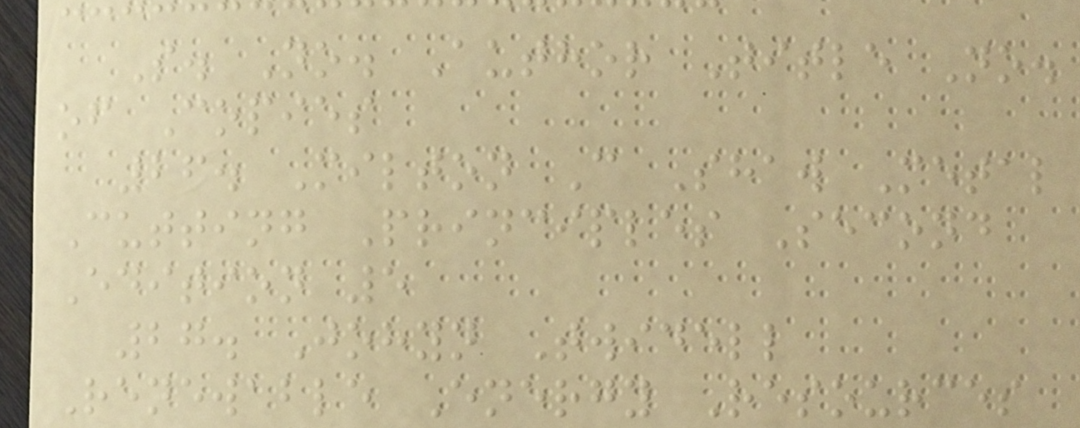S. No. Author Title No.
of Copies
26. Milton C Shaw Metal
Cutting Principles Second
Edition 5
27. Johyn Twidell
Renewable Energy Resources
